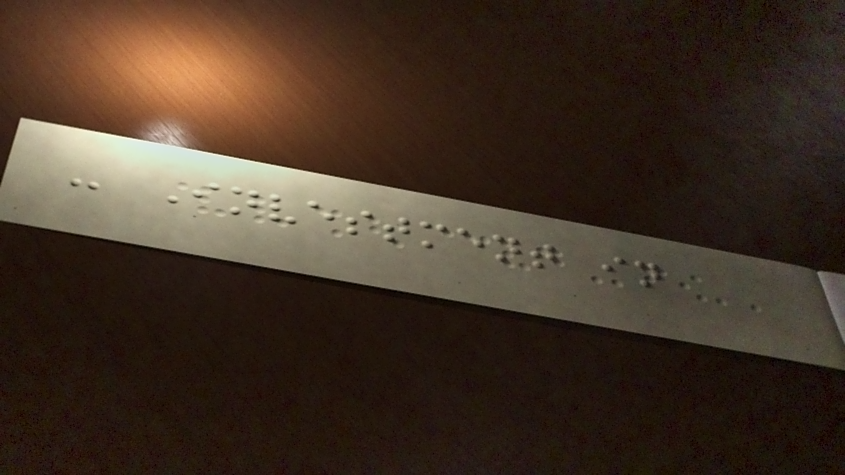- Investment in
